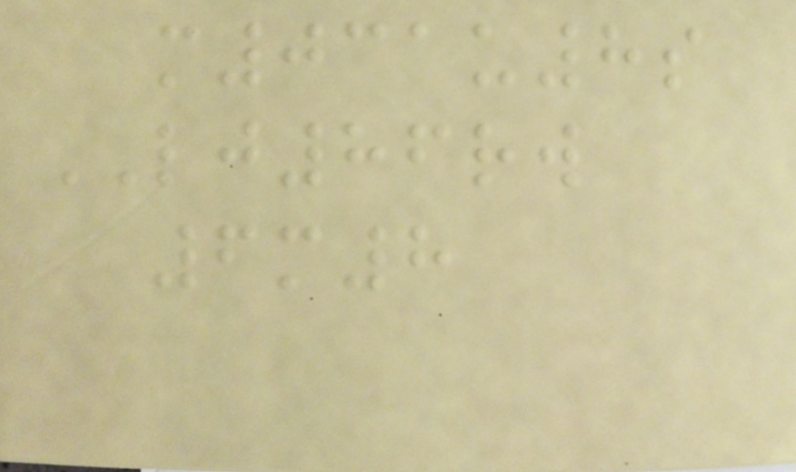m031u8s
LJ86rw
6m8
